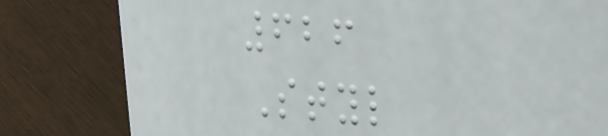626
Styl
